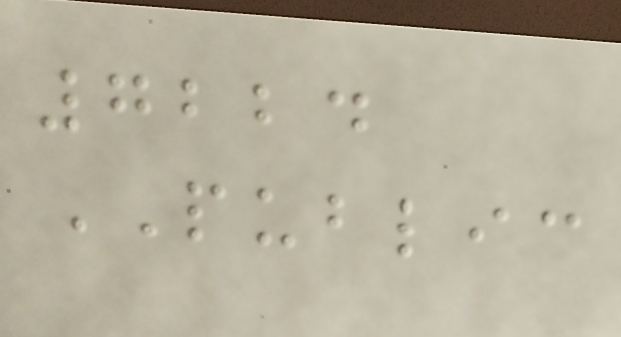7224
PUBLIC
